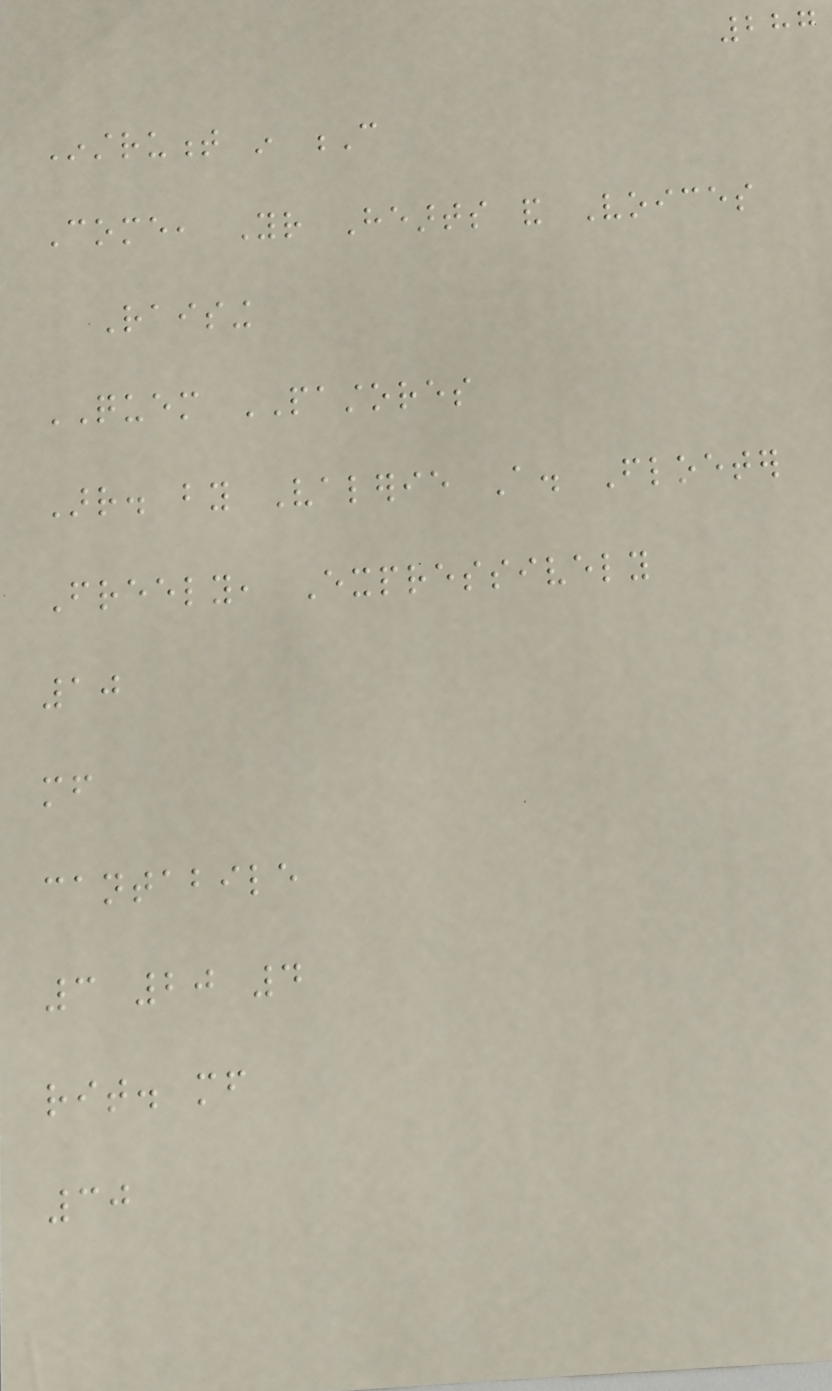287
Instrument in C
Come, Your Hearts and Voices
Raising
QUEM PASTORES
Arr. by Valerie A. Floeter
Freely, Expressively
10
mf
cantabile
3 20 4
rit. mf
30
